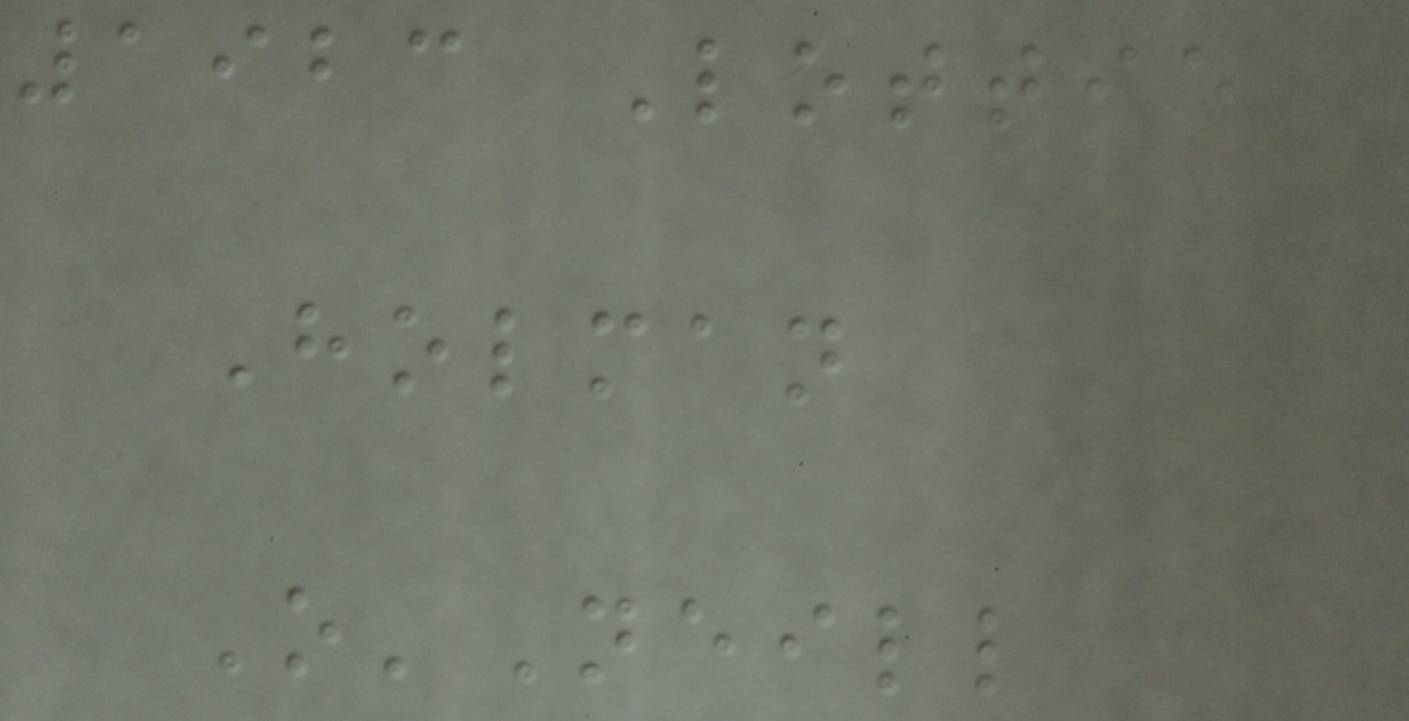1923 Lottie
Holman
O'Neill
